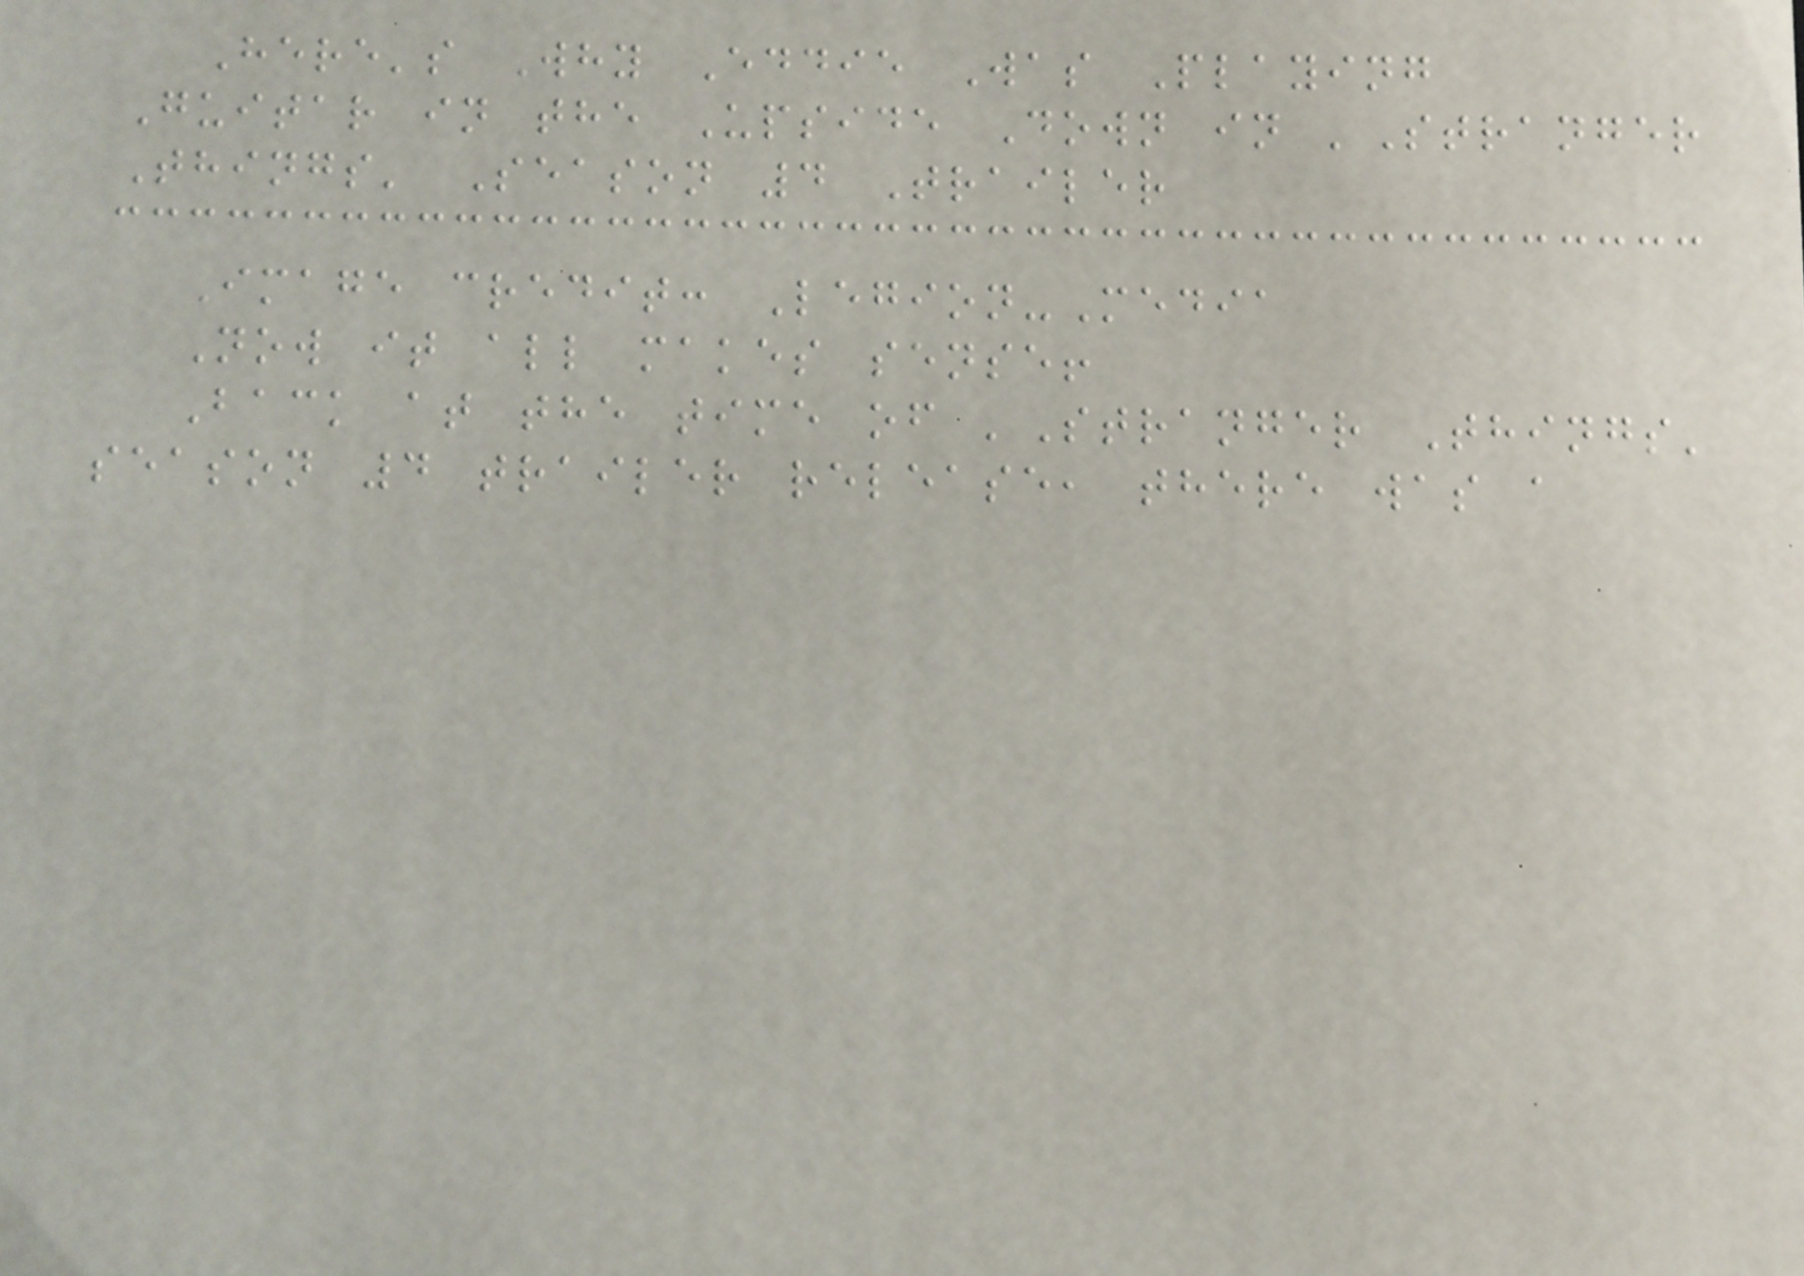Here's Why Eddie Was Playing
Guitar in the Upside Down in 'Stranger
Things' Season 4 Trailer
Image credit: Legion-Media
Now it all makes sense!
Back at the time of 'Stranger Things'
season 4 trailer release, there was a
